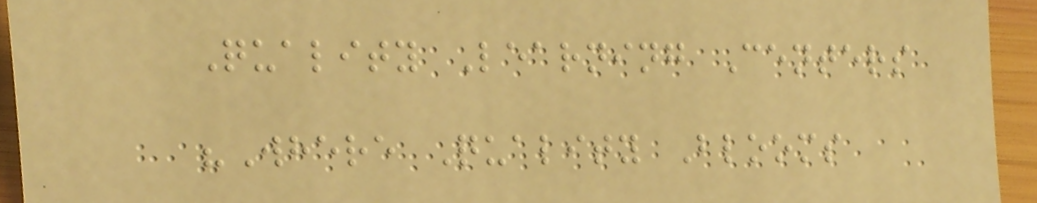Quality Learning Centers
"Where Quality Blooms
